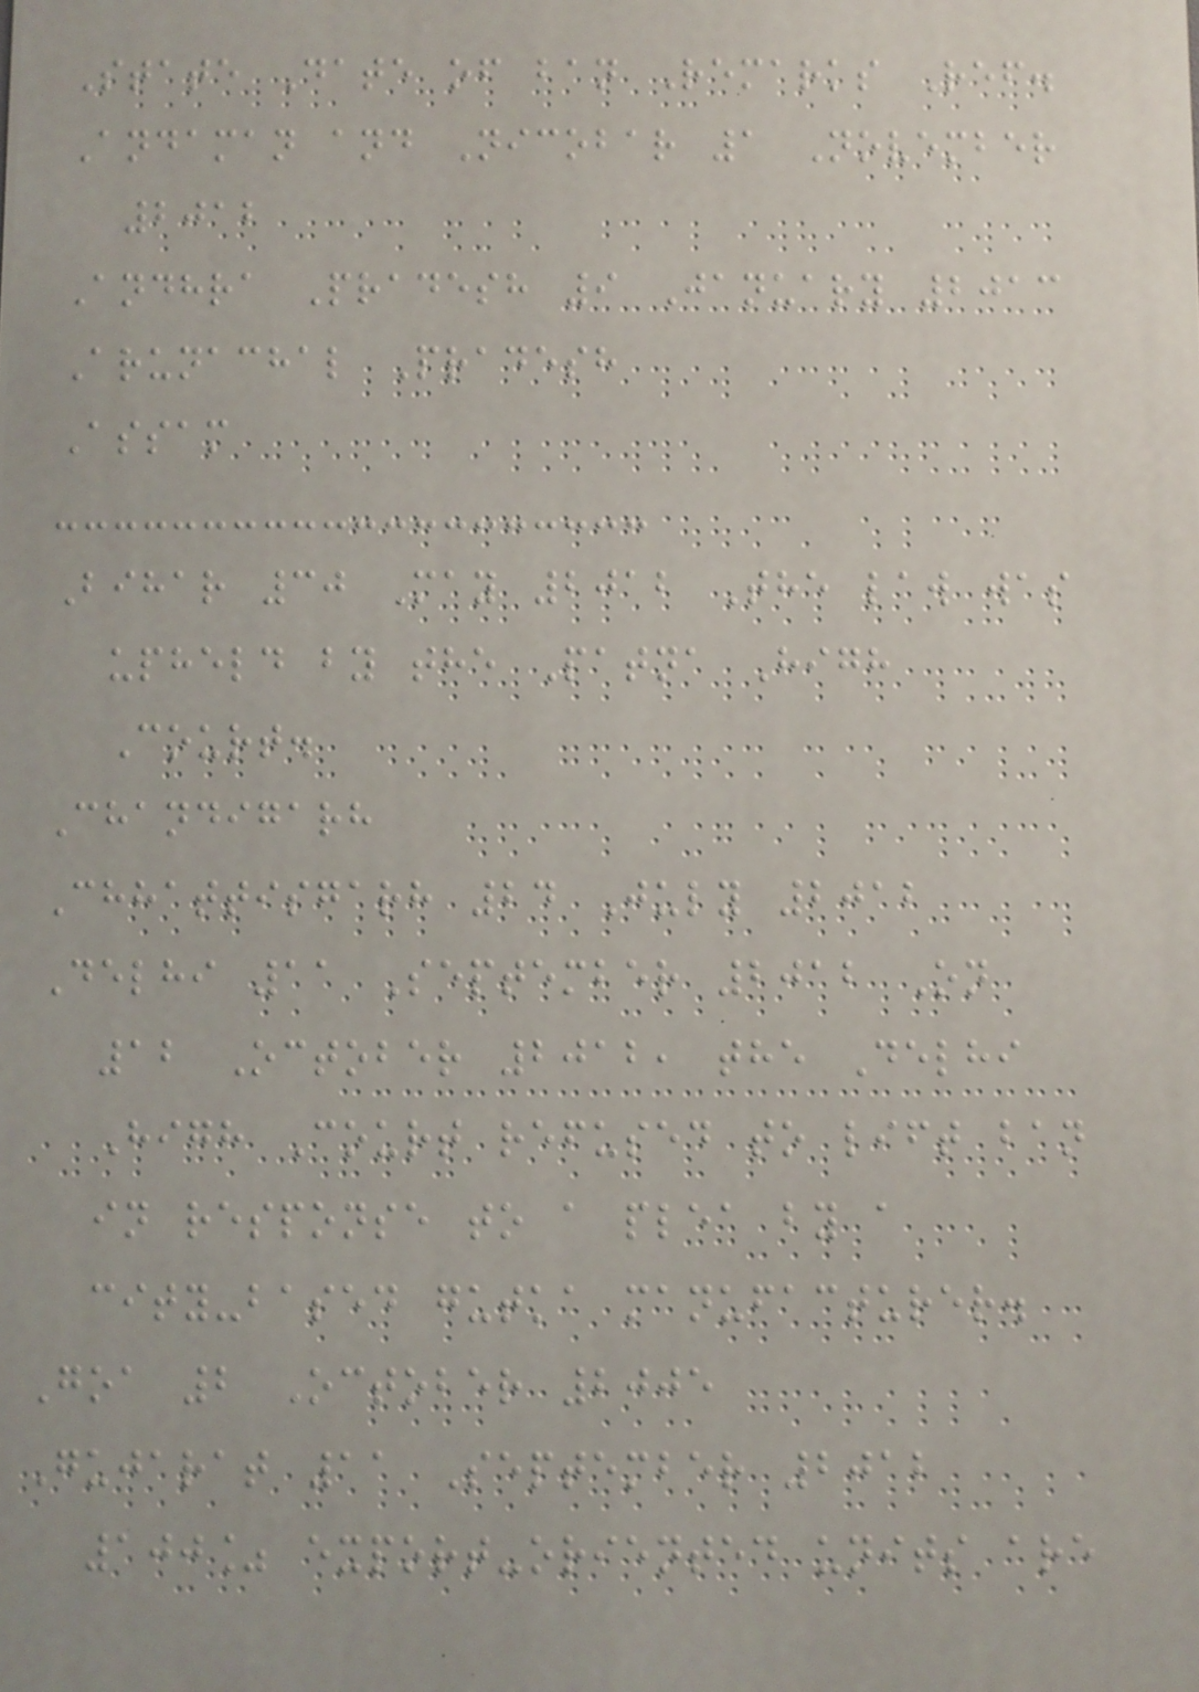State Date of ban Remarks Ref.
Andaman and Nicobar 1 November
2012
Andhra Pradesh 9 January 2013
Arunachal Pradesh
Assam
Bihar 30 May 2012 The law was
upheld by the Patna High
Court.
Chandigarh
Chhattisgarh 24 July 2012
Delhi 11 September 2012 On
12 October 2012, the Delhi
High Court refused to lift ban
in response to a plea by a
city-based gutka manufacturer.
Goa 2 October 2005
Gujarat 11 September 2012
100% export-oriented units are
